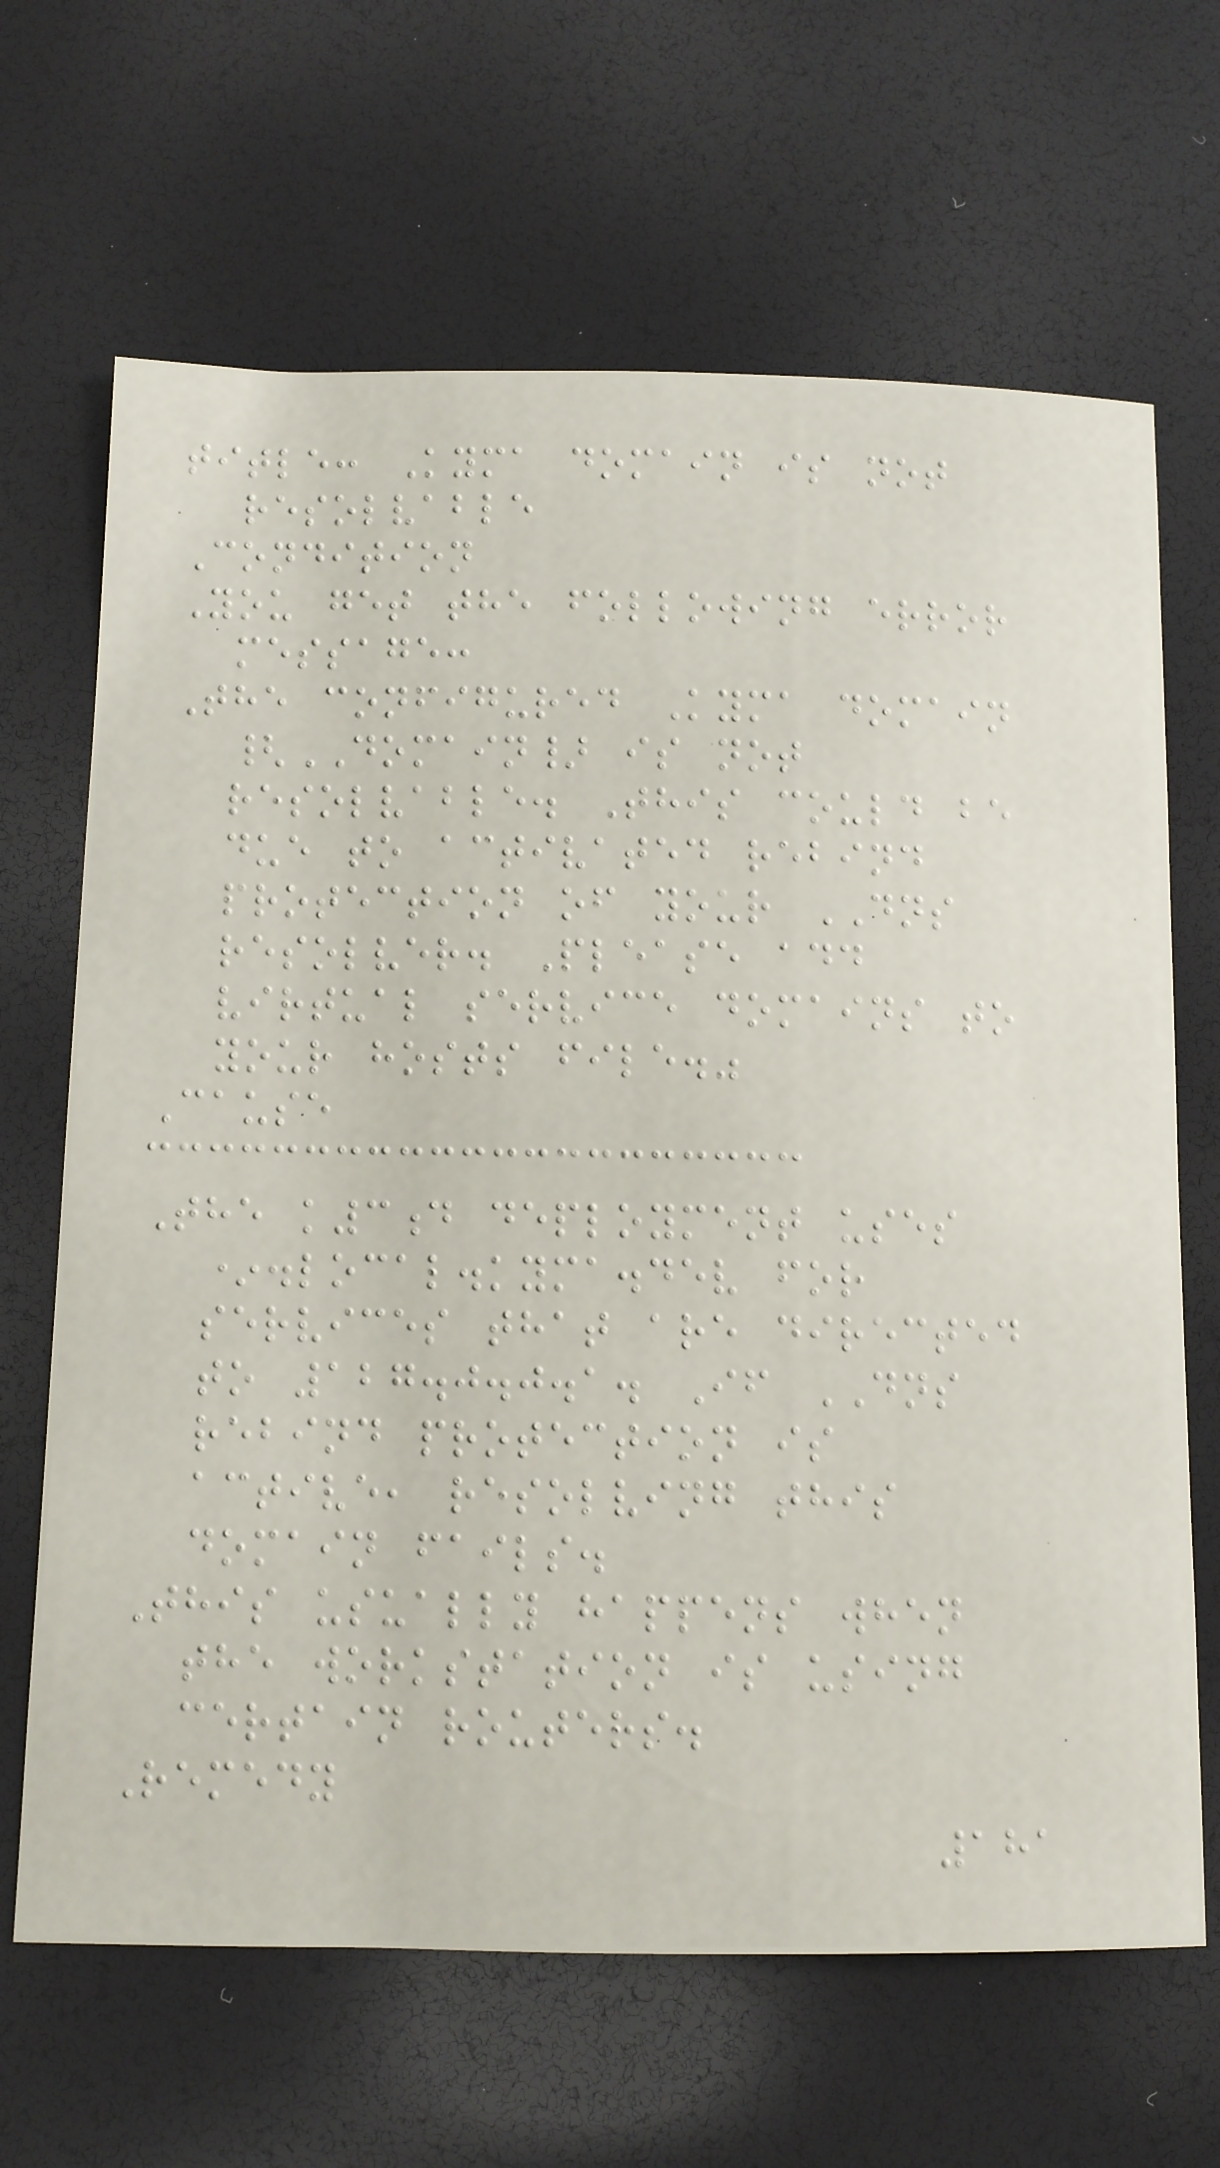title: Kyma domain is not
resolvable
Condition
You get the following error
message:
The configured Kyma domain
{DOMAIN} is not
resolvable. This could be
due to activated rebind
protection of your DNS
resolver. Please add
virtual service domains to
your hosts file."
Cause
The k3d deployment uses
*.local.kyma.dev for
services that are directed
to 127.0.0.1. If DNS
rebind protection is
active, resolving this
domain fails.
This usually happens when
the workstation is using
certain routers.
Remedy
181
